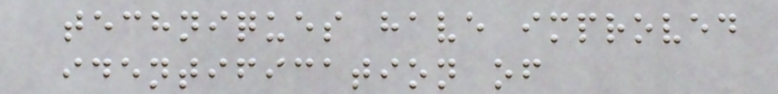techniques have improved
identification of
